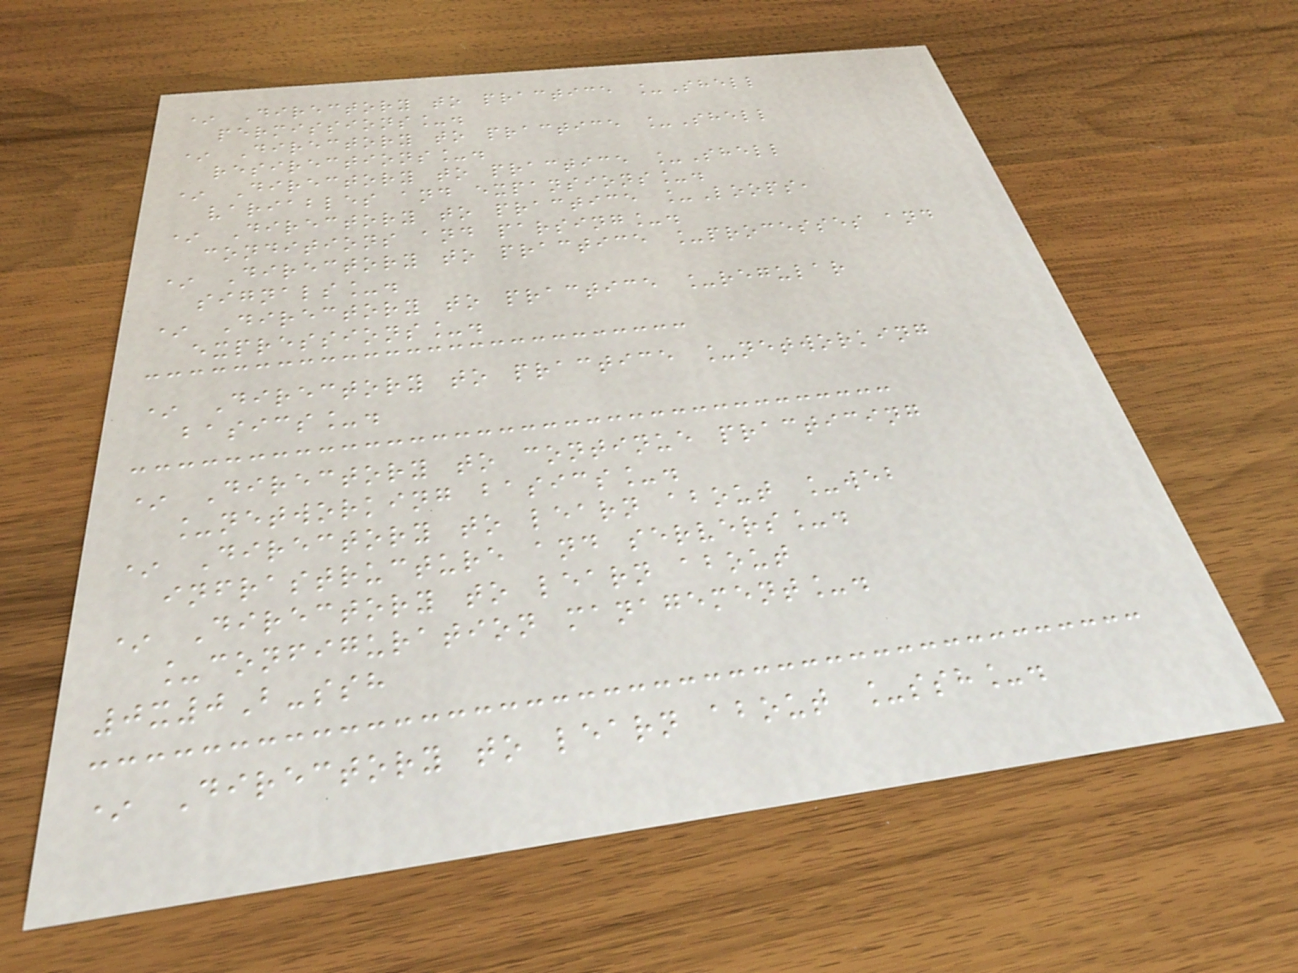* Directory to practice _Shell
permissions_.
* Directory to practice _Shell
resirections_.
* Directory to practice _Shell
variables and expansions_.
* Directory to practice _Loops,
conditions and parsing_.
* Directory to practice _processes and
signals_.
* Directory to practice _regular
expressions_.
* Directory to practice _networking
basics_.
* Directory to continue practicing
_networking basics_.
* Directory to learn about _web
infrastructure and servers_.
* Directory to learn about
_configuration management_.
0x0B-ssh
* Directory to learn about _ssh_.
